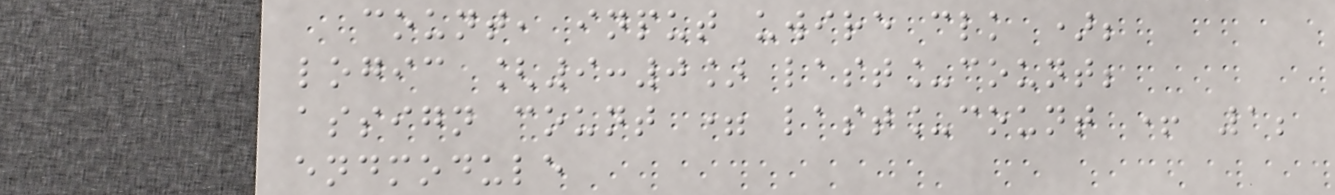count, input uwire clk );
logic [9:0] last_count;
assign count = last_count + 1;
endmodule
